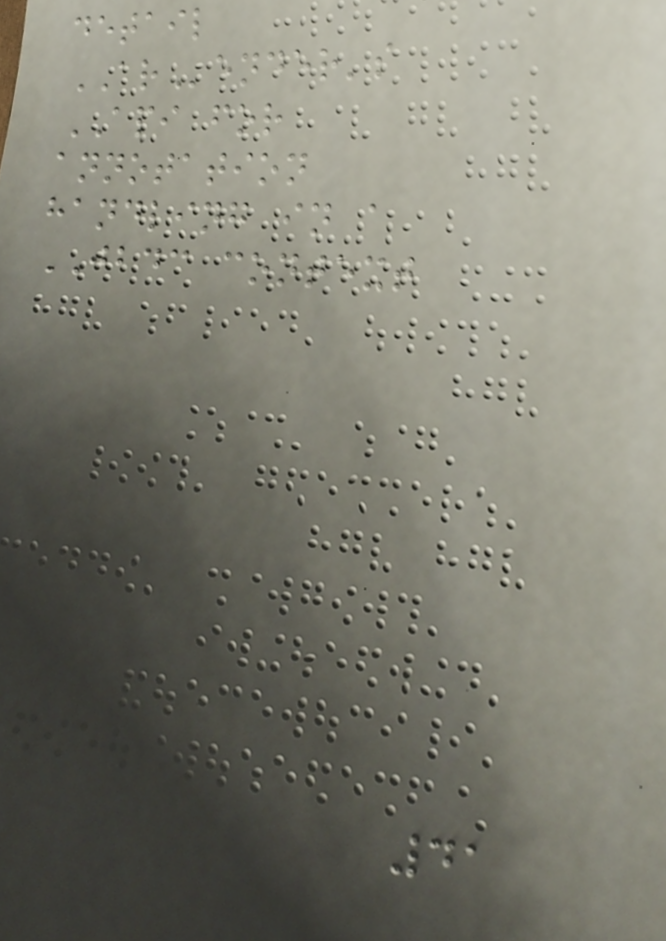detail
ARender's
API for
annotation
handling in a
JBDC context
41
